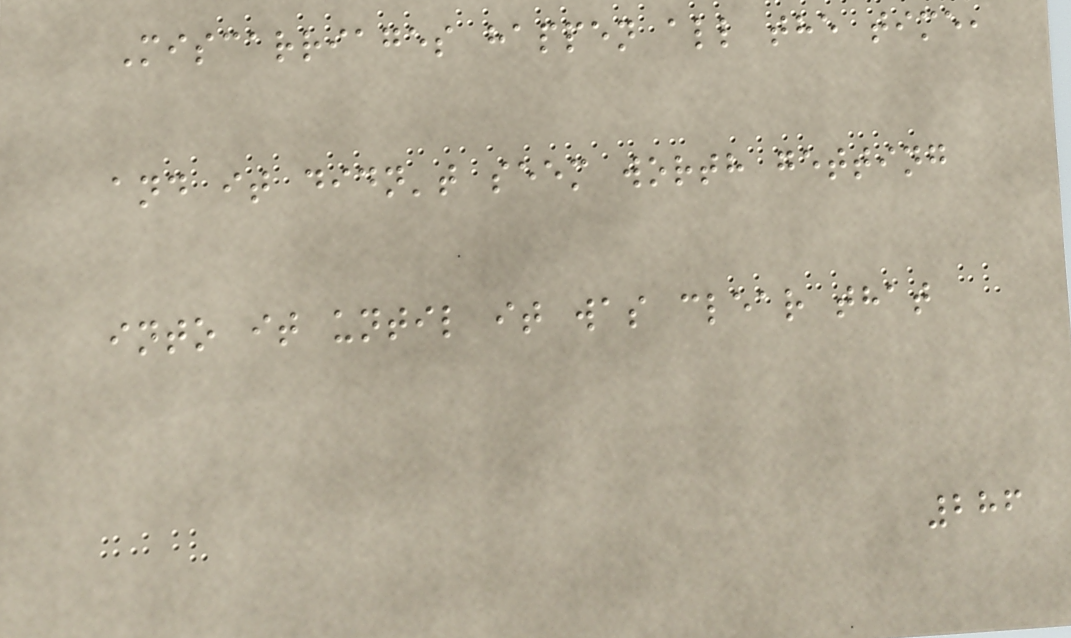Miscarriages happen all the time,
and it didn't seem worth getting
into it until it was clear that
286
